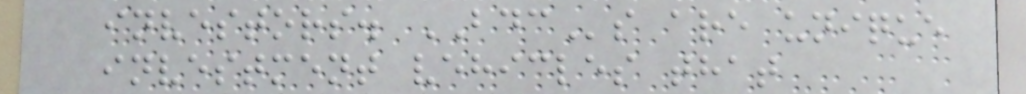investors. BDCs are unique
investment vehicles that
